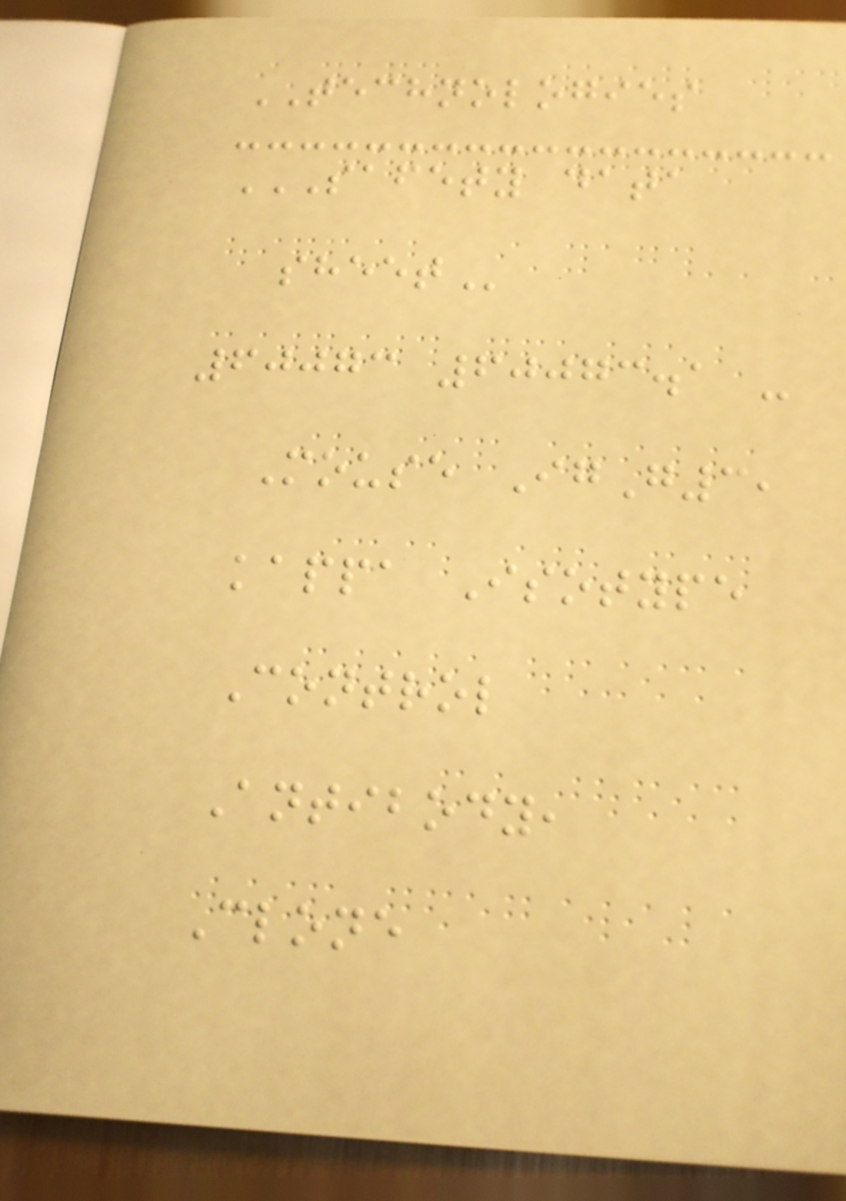TECHNOLOGIES
SAFETY DATA
SHEET
60073 60073.1 -
Mouse IgG3,
kappa Isotype
Control
Antibody,
Clone
